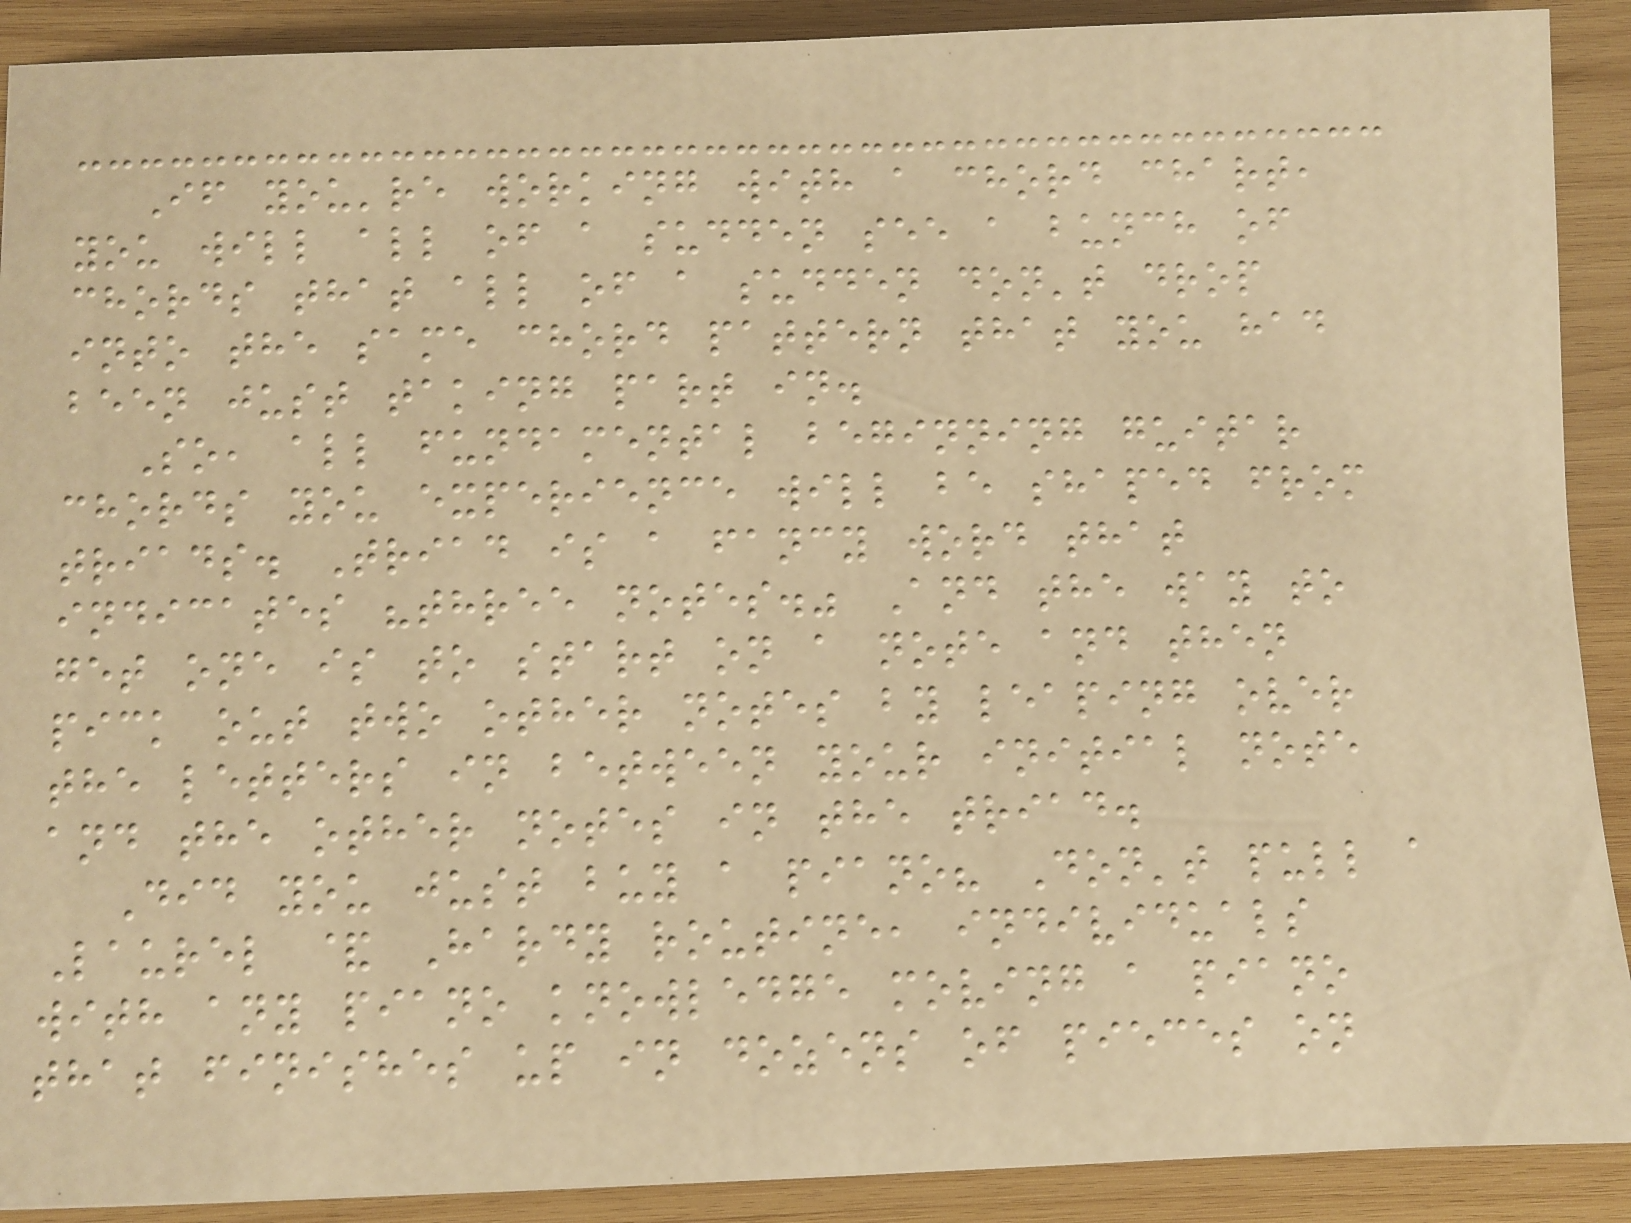If you're working with a chord chart,
you will all of a sudden see a bunch of
chords that all of a sudden don't drop
into the same chord pattern that you had
been just taking part in.
So, all fundamental beginning guitar
chords you experience will be shaped from
triads. Triad is a fancy word that
indicates "three notes." And the way to
get one is to start on a note and then
pick out two other notes by leaping over
the letters in between your initial note
and the other notes in the triad.
Did you just buy a piano? Don't pull a
Laurel & Hardy routine, individuals
with any piano knowledge moving a piano
that finishes up in dozens of pieces on
